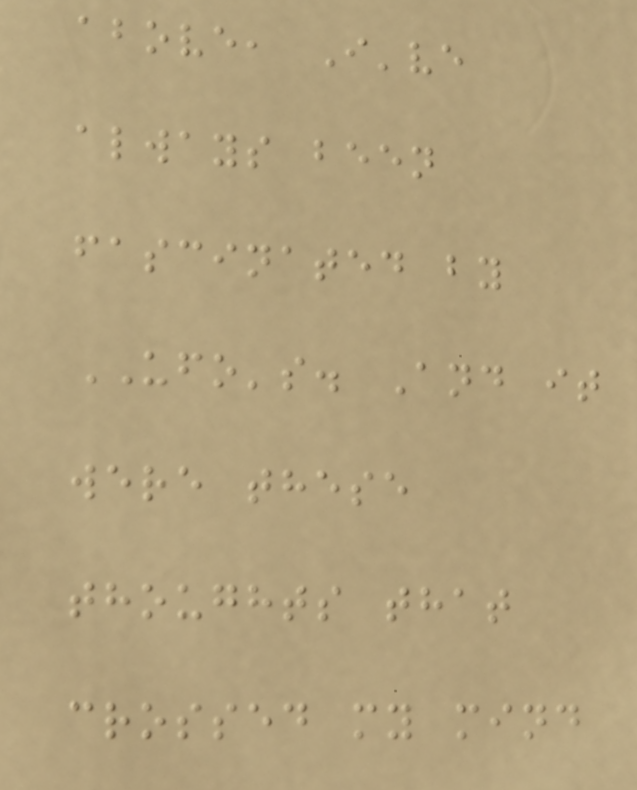above, I've
always been
fascinated by
UFO's. And it
were these
thoughts that
crossed my mind
